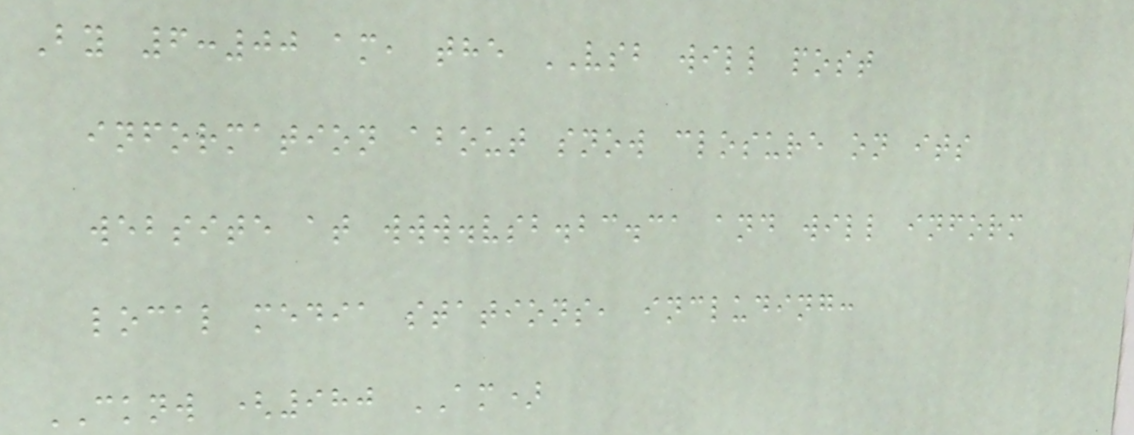By 6:00 am, the VSB will post
information about snow closure on its
website at www.vsb.bc.ca and will inform
local media stations, including:
CKNW (980 AM)
